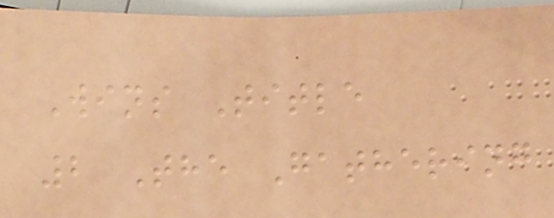Wins Title
2 The Gathering
